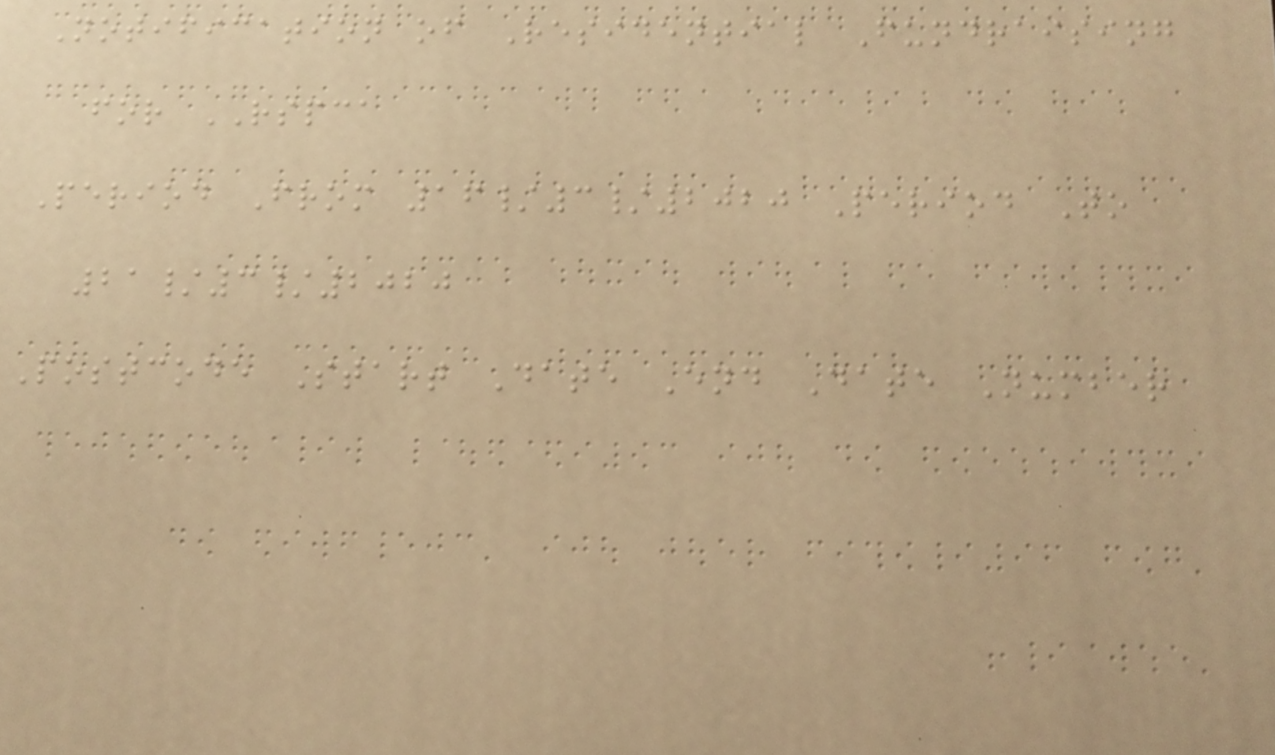Notification of Residential Fundraising
for RSPCA
Period From 16/3/2020 Period To
21/3/2020
Postcode Start Date End Date Number
